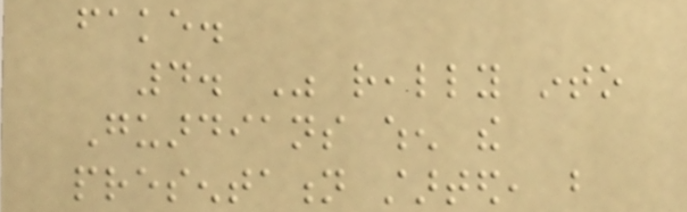fake.
4. Was really into
Guardians when the
presentation started, but
